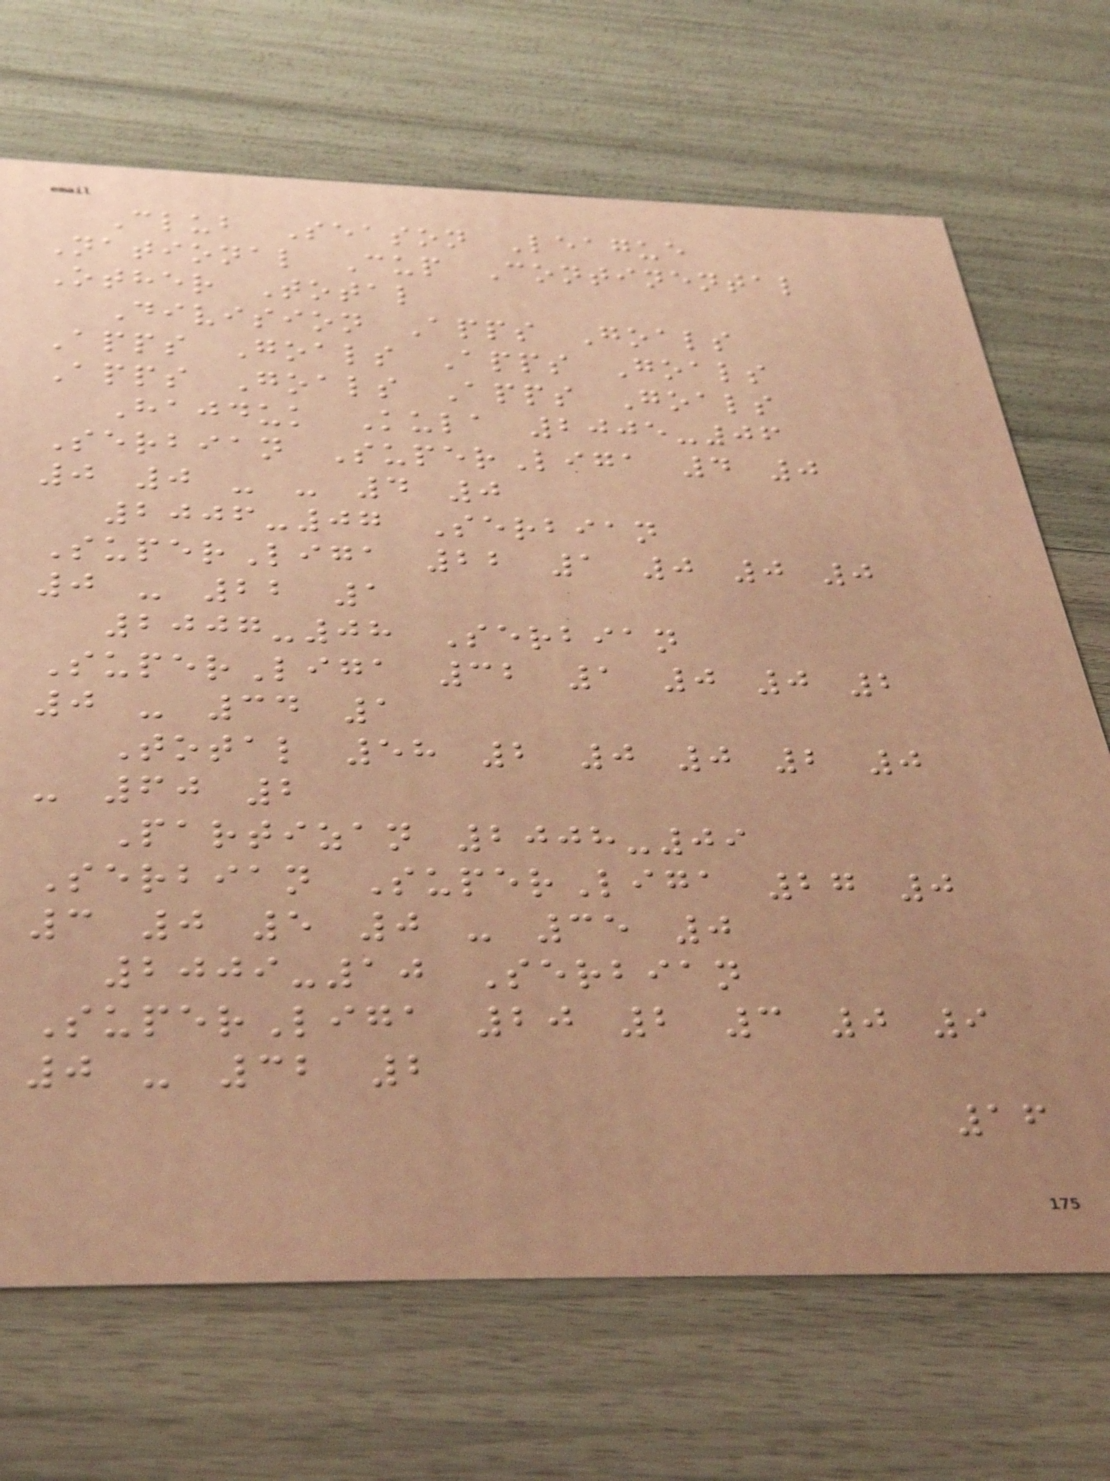Club Season League
National Cup Continental
Other Total
Division Apps Goals
Apps Goals Apps Goals
Apps Goals Apps Goals
Hajduk Kula 2005-06
Serbian SuperLiga 4 0
0 0 - - 4 0
2006-07 Serbian
SuperLiga 22 1 0 0 0
0 - 22 1
2007-08 Serbian
SuperLiga 32 1 0 0 2
0 - 34 1
Total 58 2 0 0 2 0
- 60 2
Partizan 2008-09
Serbian SuperLiga 27 0
3 0 5 0 - 35 0
2009-10 Serbian
SuperLiga 20 2 3 0 9
0 - 32 2
16
